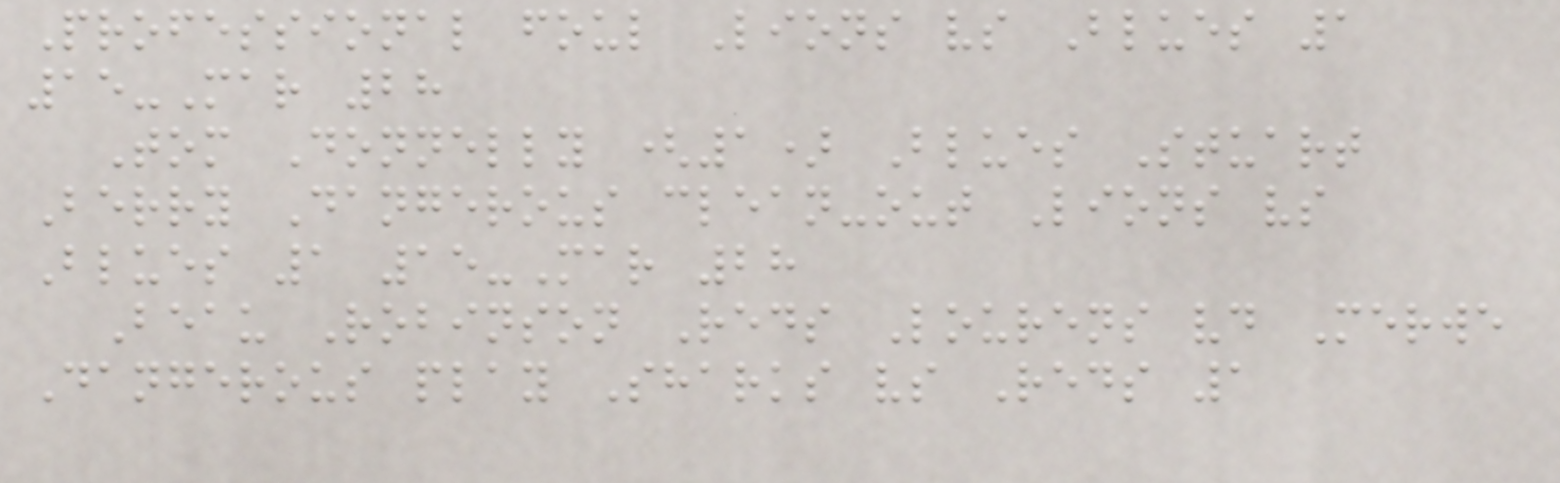Professional foul Lions vs Blues 1
15-Mar 28
Tom Donnelly (1) Blues Stuart
Berry Dangerous clean-out Lions vs
Blues 1 15-Mar 28
Beau Robinson Reds Lourens vd Merwe
Dangerous play Sharks vs Reds 1
